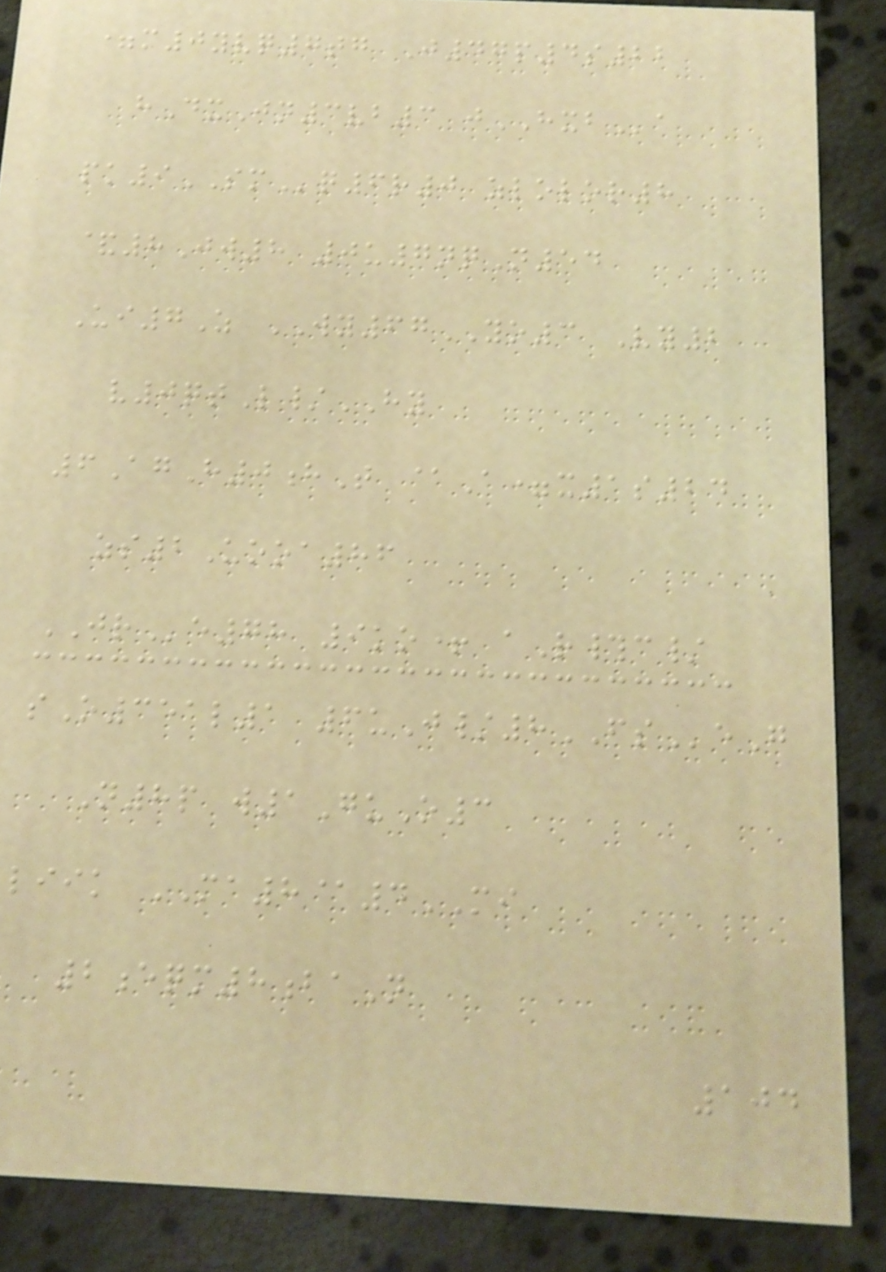=m0yvq7tg J47p4s22
hDxJn3vb3 jHXBa
pk9SMq6r0 zlolor8
&8Jw8 0u7nqN54
Ui7Z WY67YO3 Vy2
v0qtL/HY
6AgH0hT @A=x1s24
zs2Uooa86
JRe78 9ko+ aR#c/
sO351l1 6uJ/8FSeG
N8p w1GuO3
liik MA8@4MI
2eqm8baN
104
